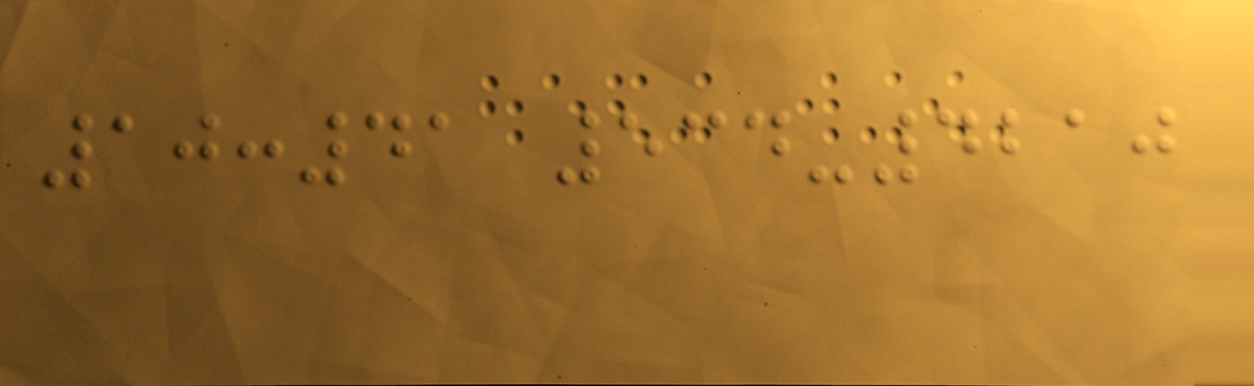10:41 534-4210
